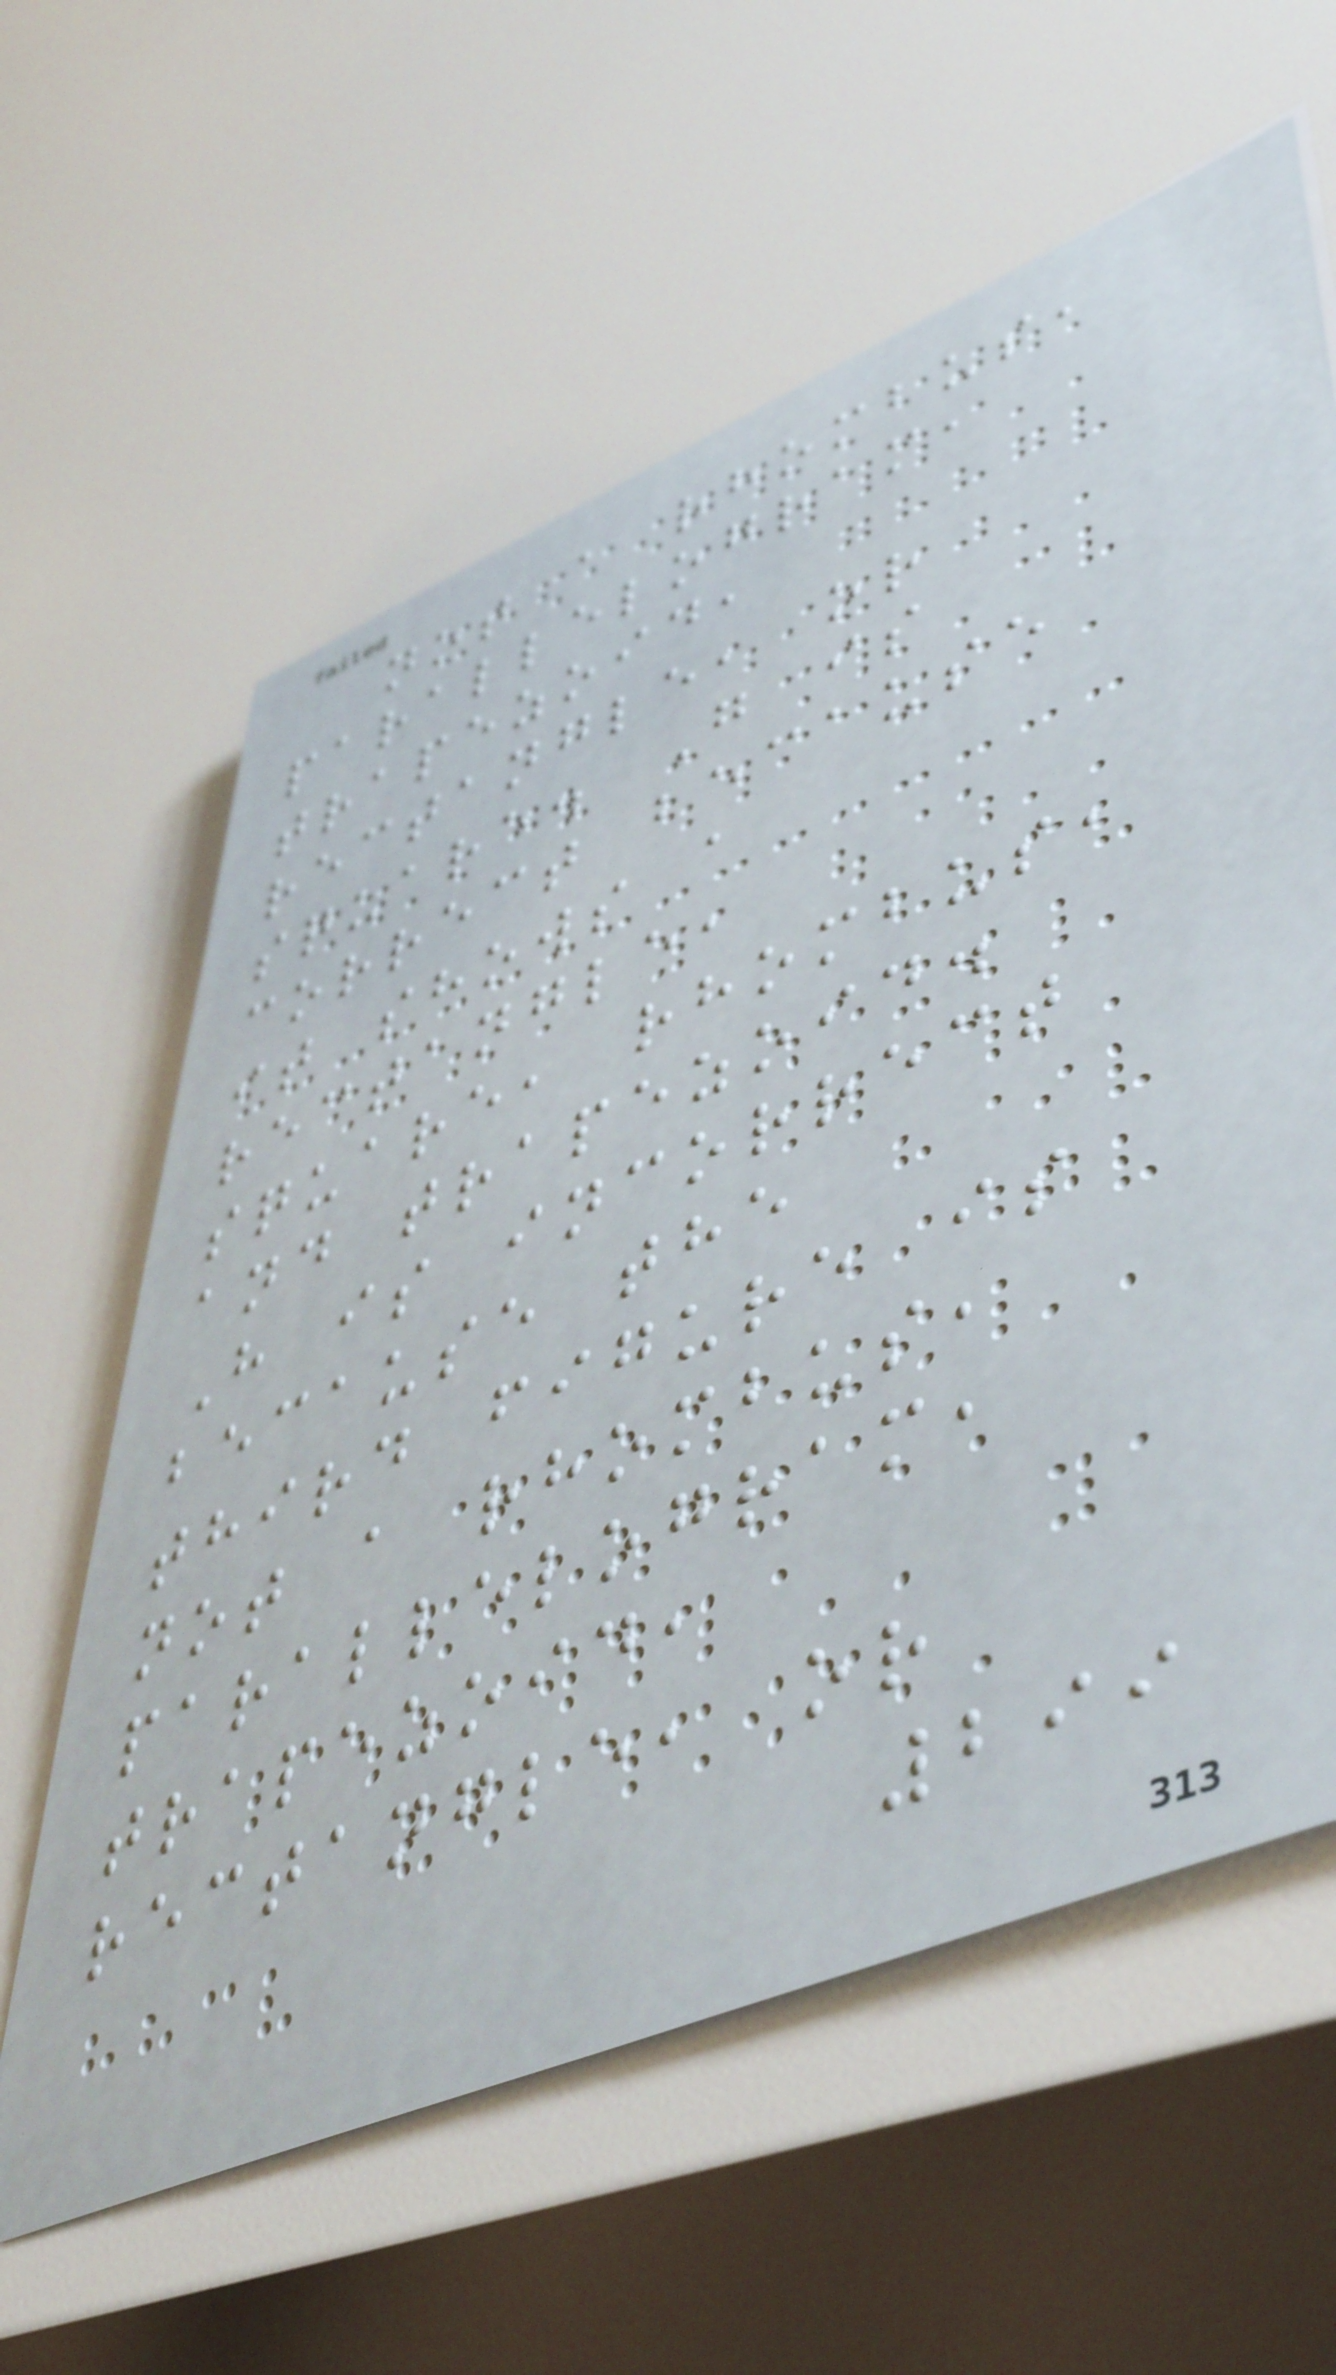not a rhombus,
parallelogram,
trapezoid,
rectangle, or
square. G is
correct because
it shows a
rectangle,
square, rhombus,
and trapezoid.
H is incorrect
because the
third figure is
not a rhombus,
parallelogram,
trapezoid,
rectangle, or
299
